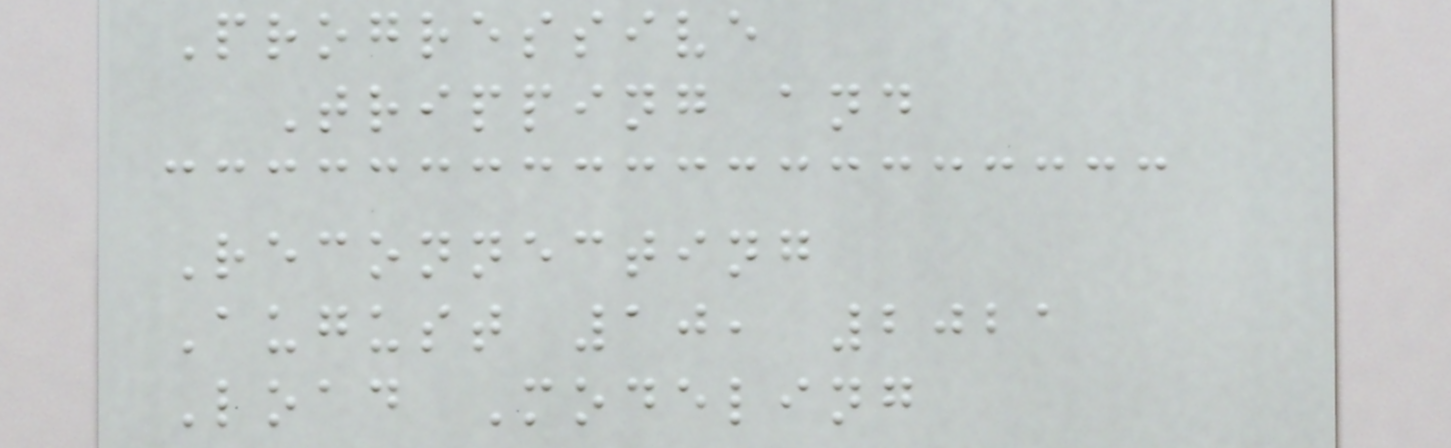Progressive
Tripping and
Reconnecting
August 10, 2021
Load Modeling
